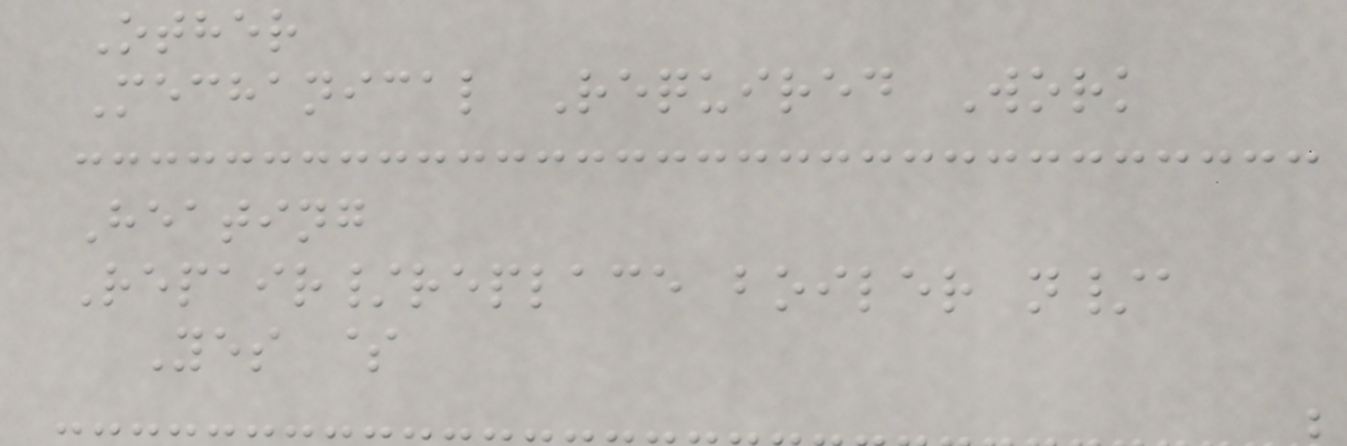Other
Mechanical Required Work
Heating
Repair/replace boiler n/a
Yes $
